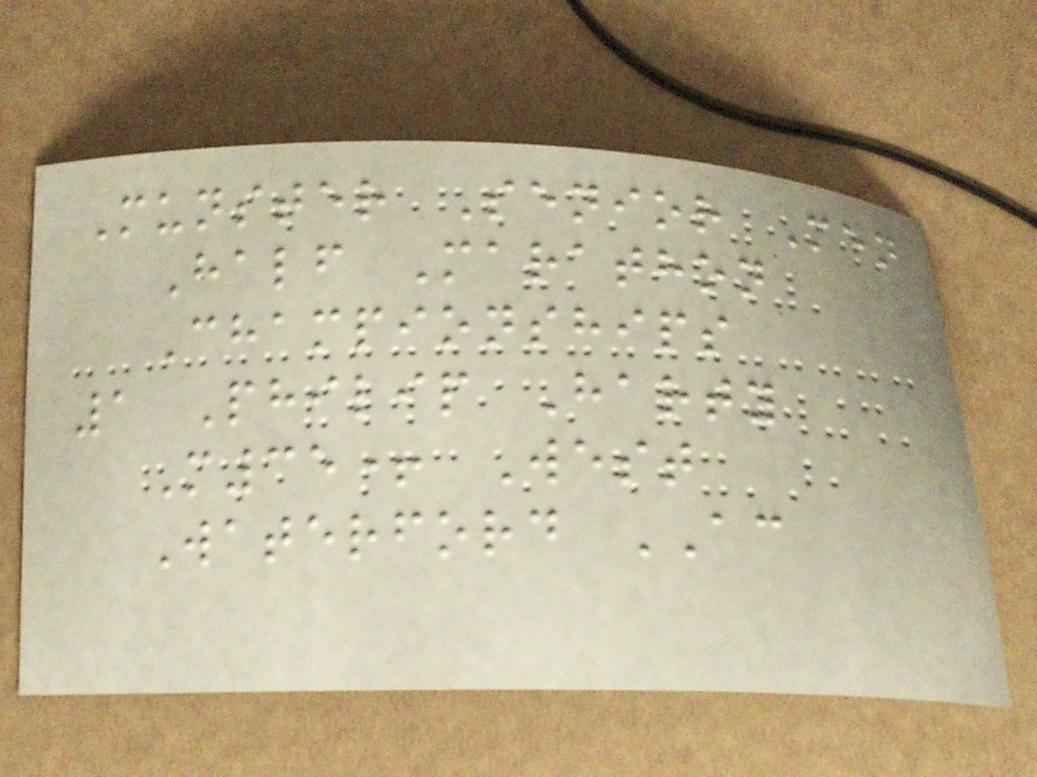Munster Senior Men
Half Marathon
Championships
1 Philip Harty
M35+ West
Waterford AC
